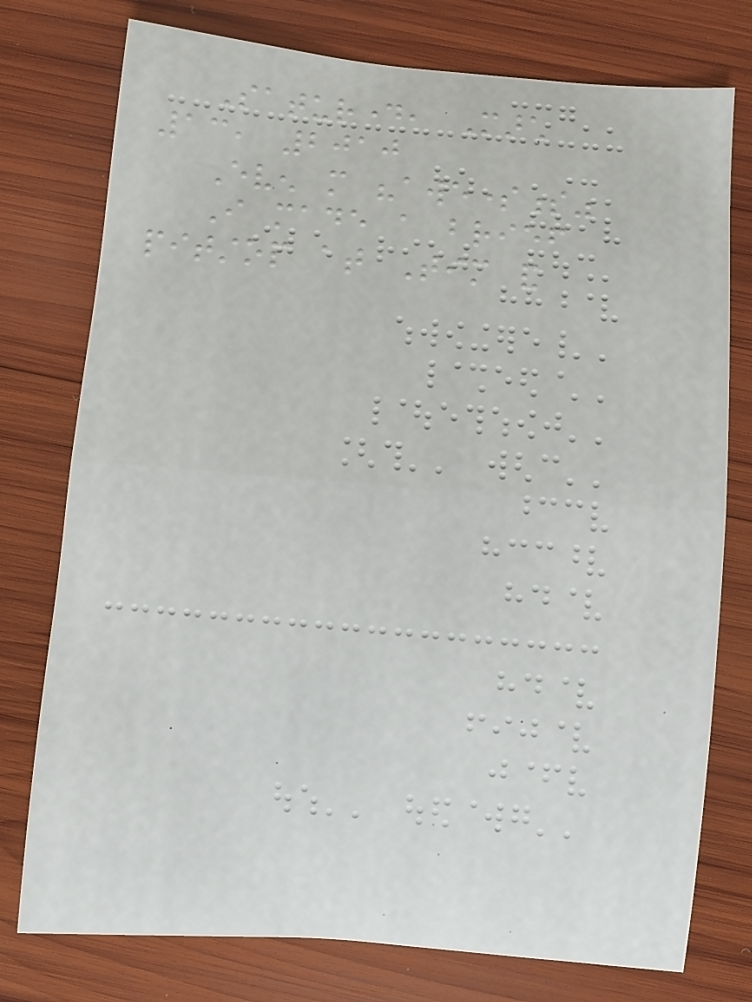Saturday, March
13, 2010
Even more "awesomeness"
I made a brief
pitstop at Tim and
